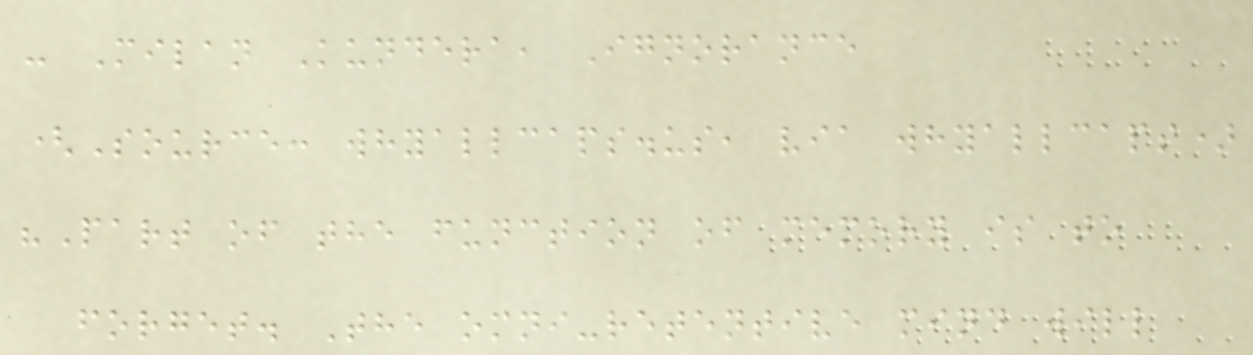- Milan Kundera, Ignorance
(Source: whyallcaps.us, via whyallcaps)
"Part of the function of memory is to
forget. The omni-retentive mind will
